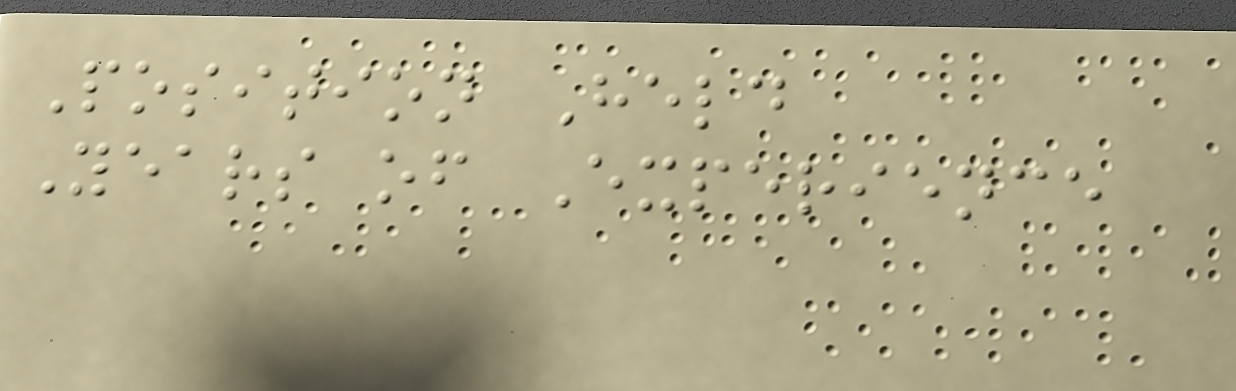Position Held
Years of Experience
